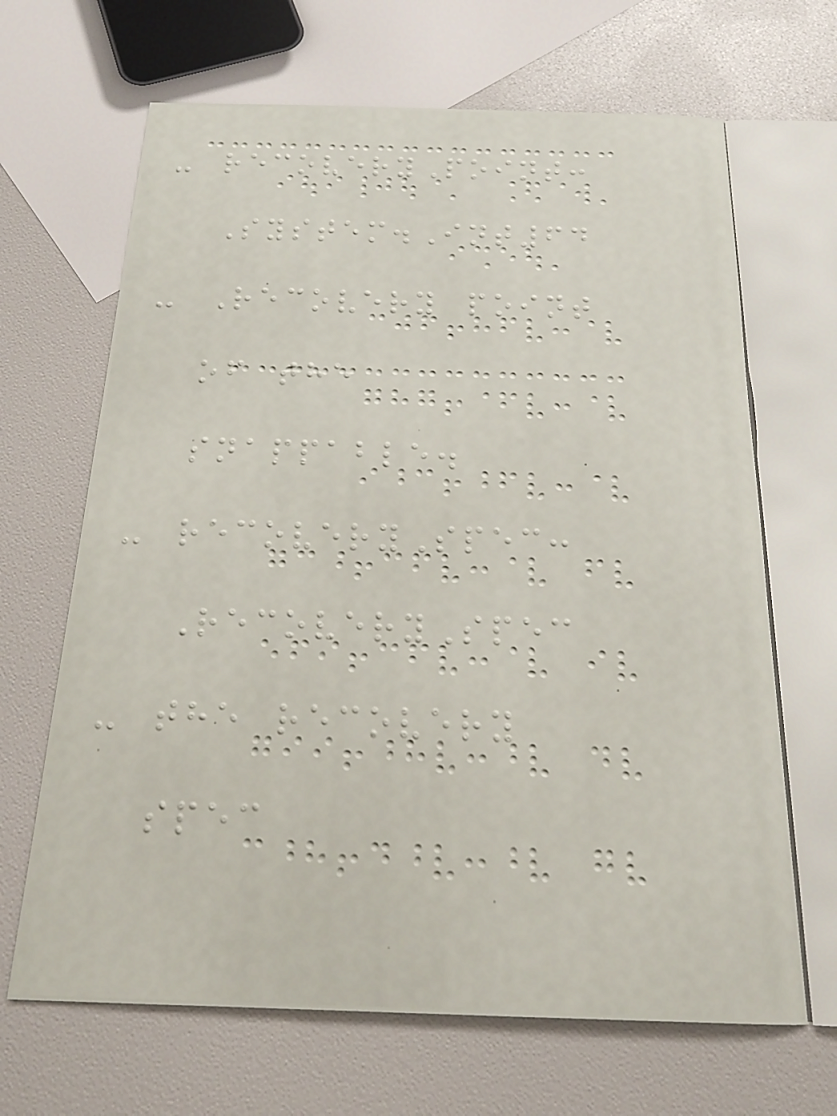- recoveryPoint:
System.Int64
- Recovery point
of the
snappable.
- recoverySpec:
RecoverySpec
- the recovery
spec
